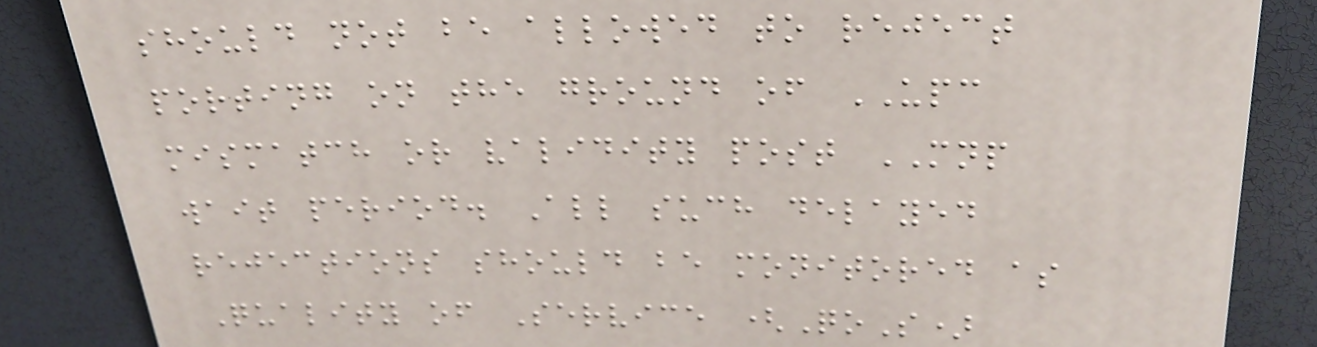should not be allowed to reject
porting on the ground of UPC
mismatch or validity post MNP
wait period. All such delayed
rejections should be monitored as
Quality of Service (QoS)
